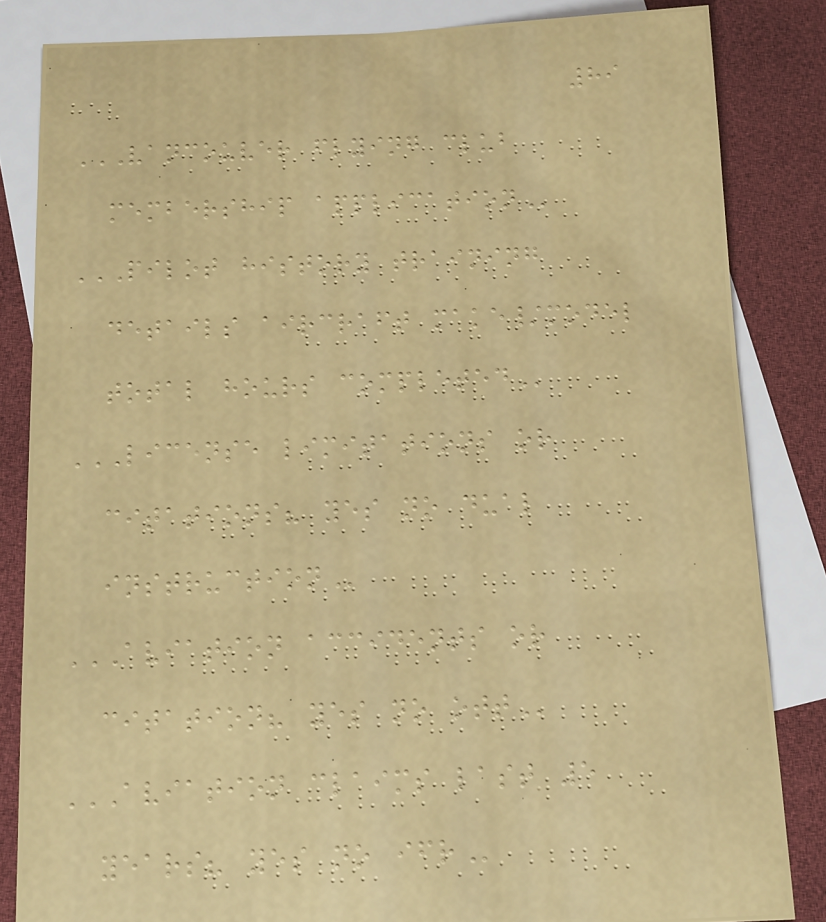89
VANCOUVER FLYING CLUB
MEMBERSHIP APPLICATION
PILOT HISTORY TRAINING
DETAILS AIRCRAFT MAKE/MODEL
TOTAL HOURS COMPLETED
LICENSE LIMITATIONS OR
CITATIONS? YES NO DUAL
INSTRUCTION
AVIATION ACCIDENTS OR
CITATION? YES NO OTT
AVIATION CLAIMS LAST 5
YEARS? YES NO IFR
